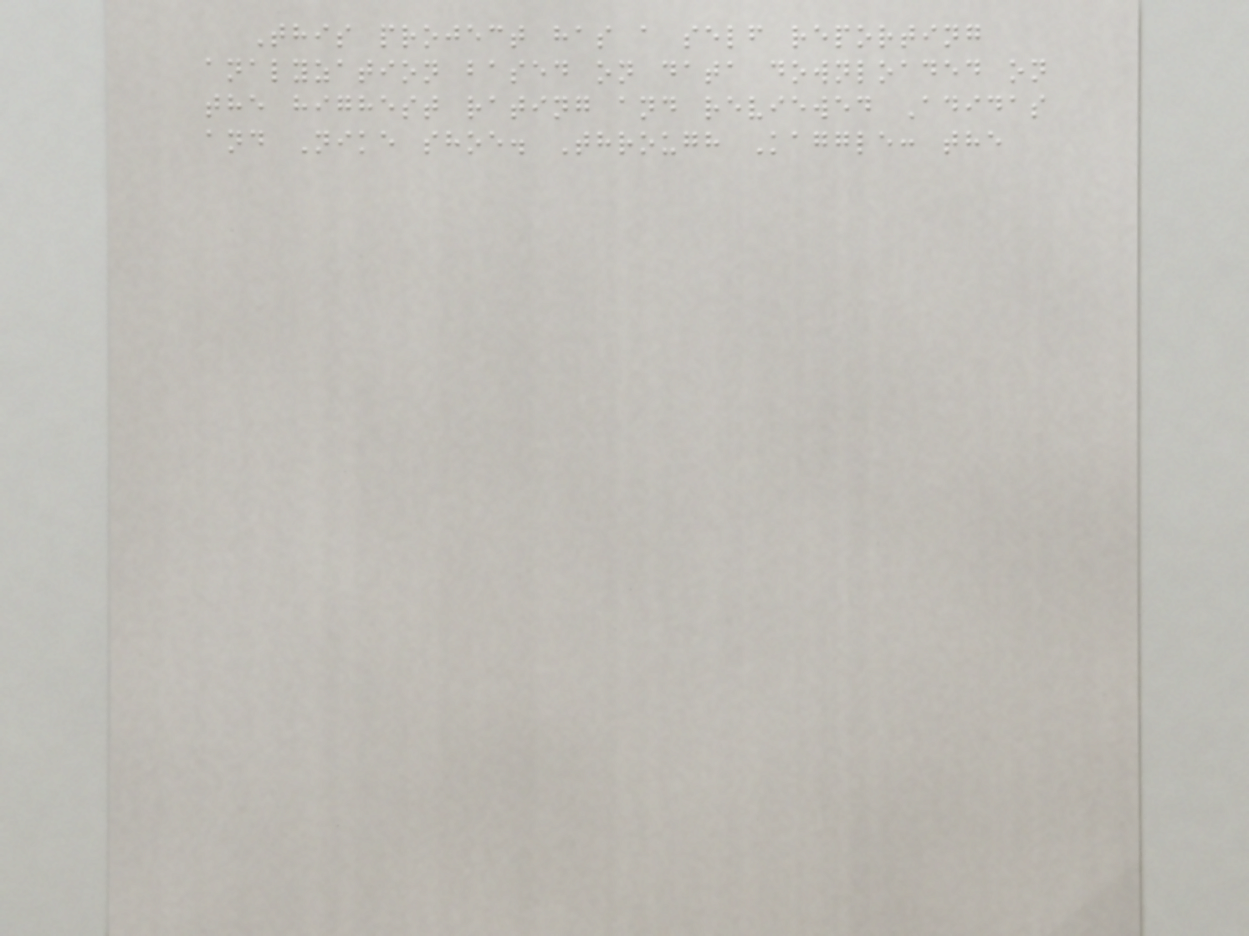This project has a self reporting
analyzation based on data downloaded on
the highest rating and reviewed Adidas
and Nike shoe. Through Kaggle: the
